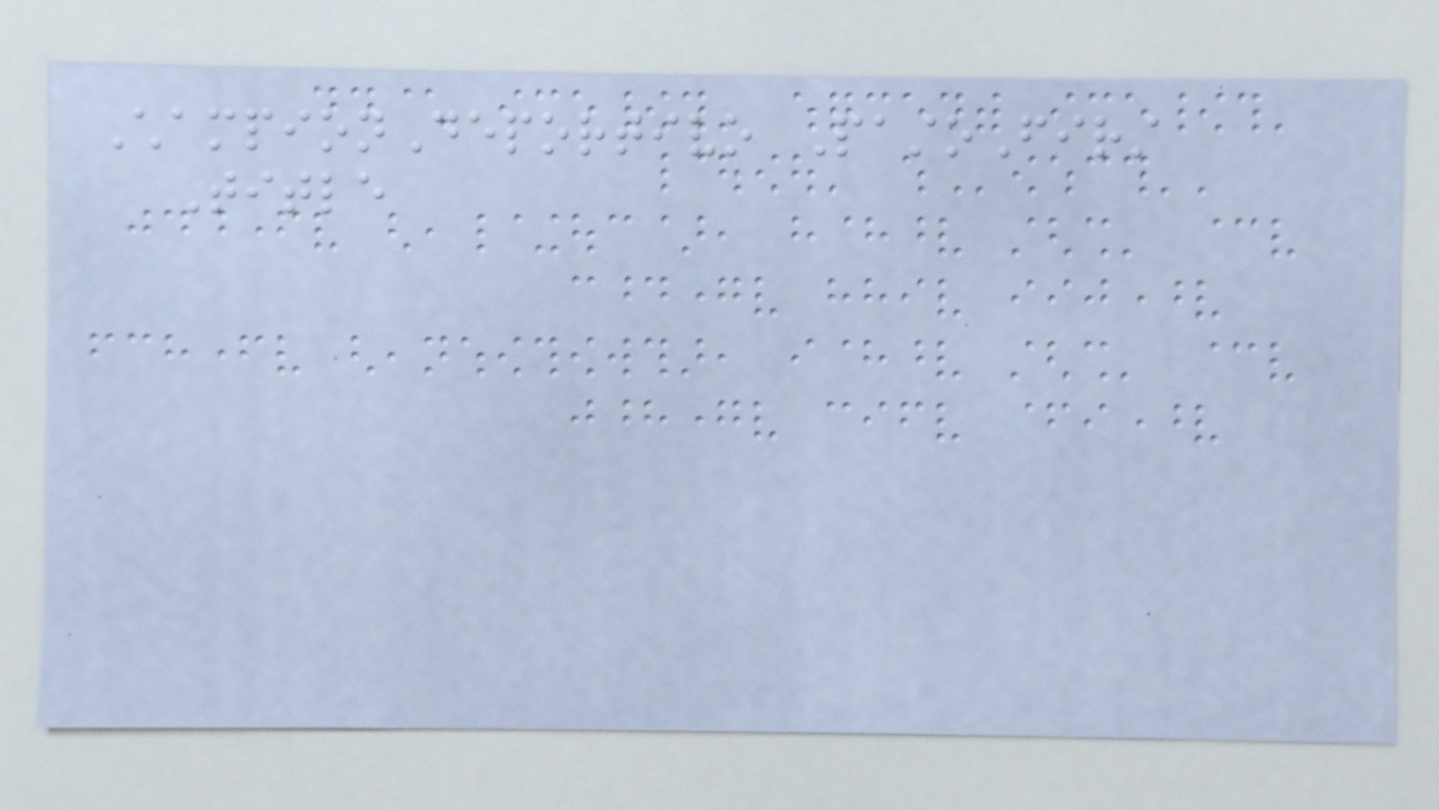ChampionDeportivo PastoFirst
Title
